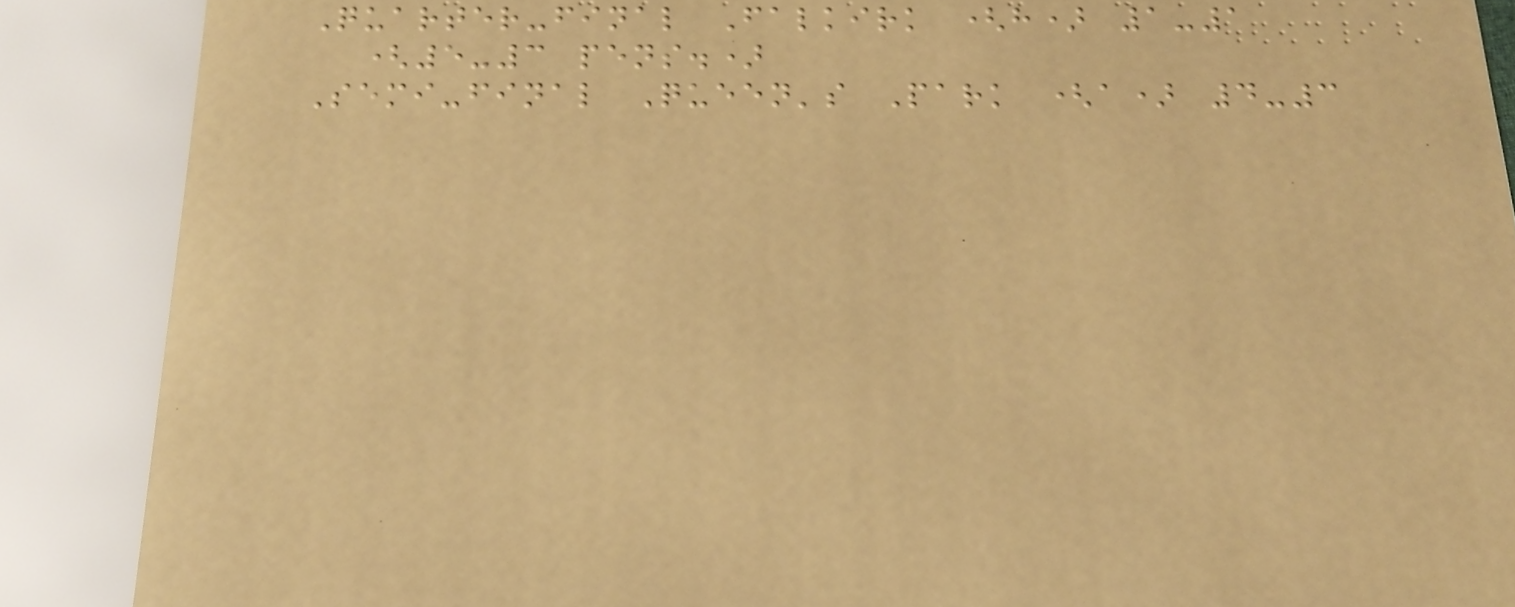Quarter-final Falkirk (h) 1-1
(5-3 pens.)
Semi-final Queen's Park (a) 4-3
